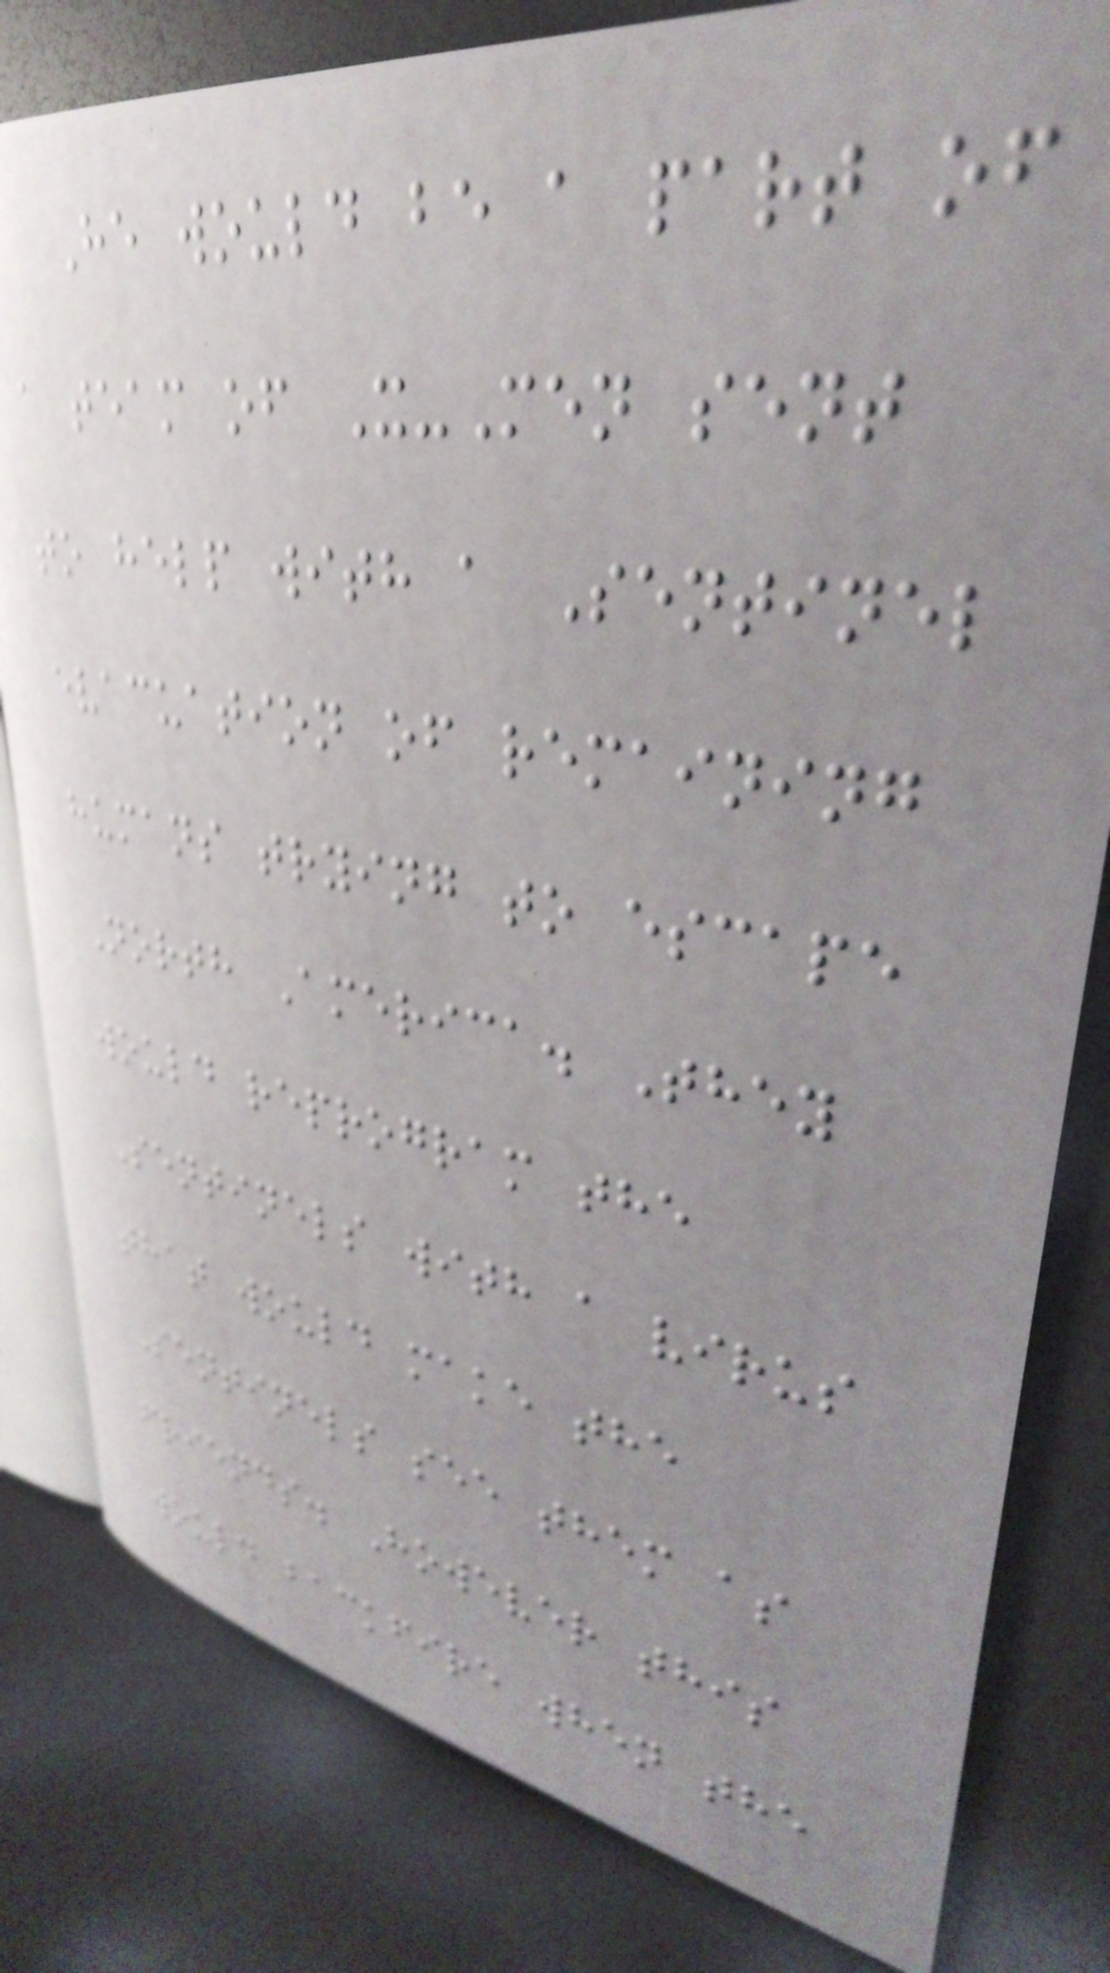He would be a part of
a team of X-Men sent
to help with a Sentinel
evacuation of remaining
humans trying to escape
North America. They
would reprogram the
Sentinels with a virus
that would make the
Sentinels see them as
friends. However this
would backfire when the
